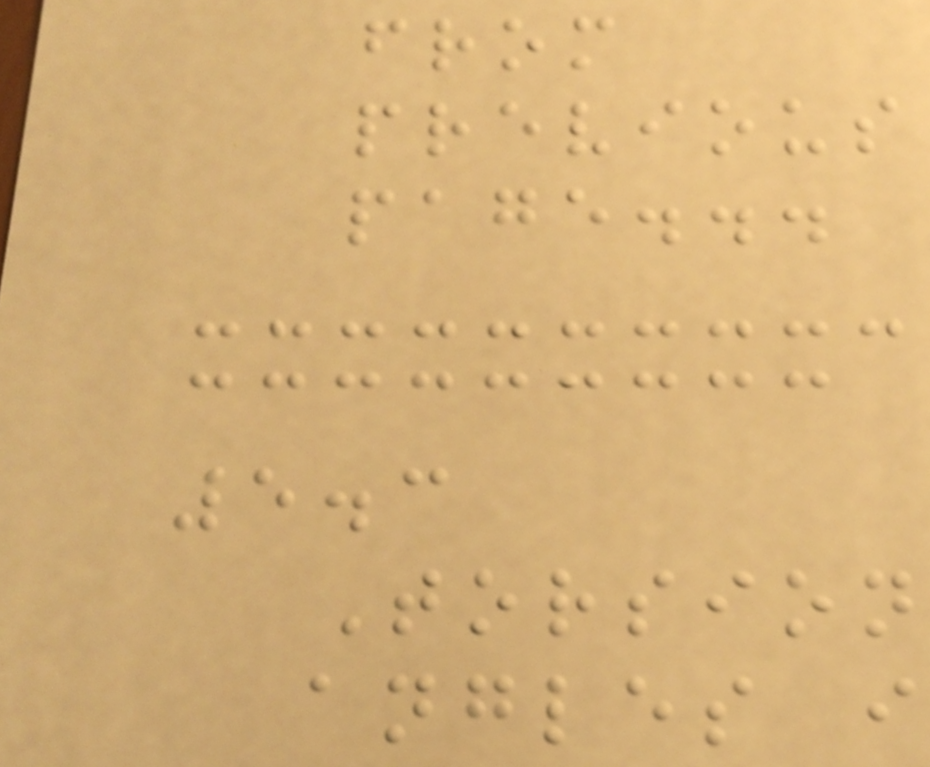from
previous
page...
5.3
Torsion
angles i
